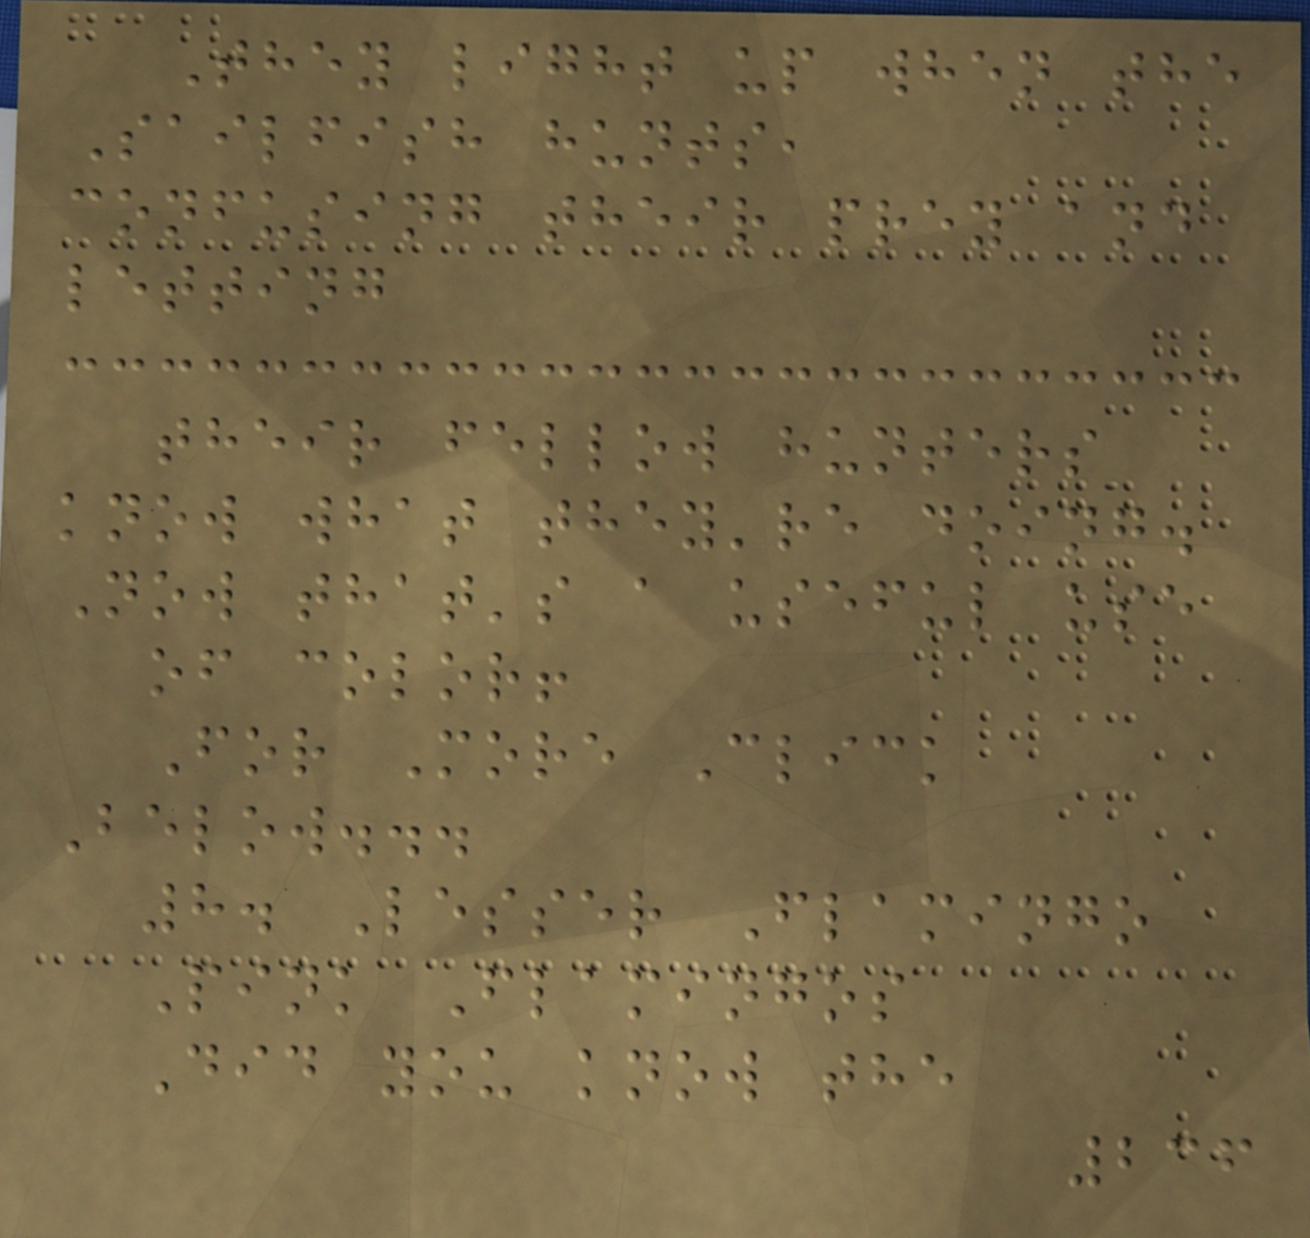They light up when the
Sailfish hunts,
confusing their prey and
letting
their fellow hunters
know what they're doing.
Now that's a useful use
of color!
For More Click
Below...
8. Lesser Flamingo
Pink Flamingos
Did you know the
236
